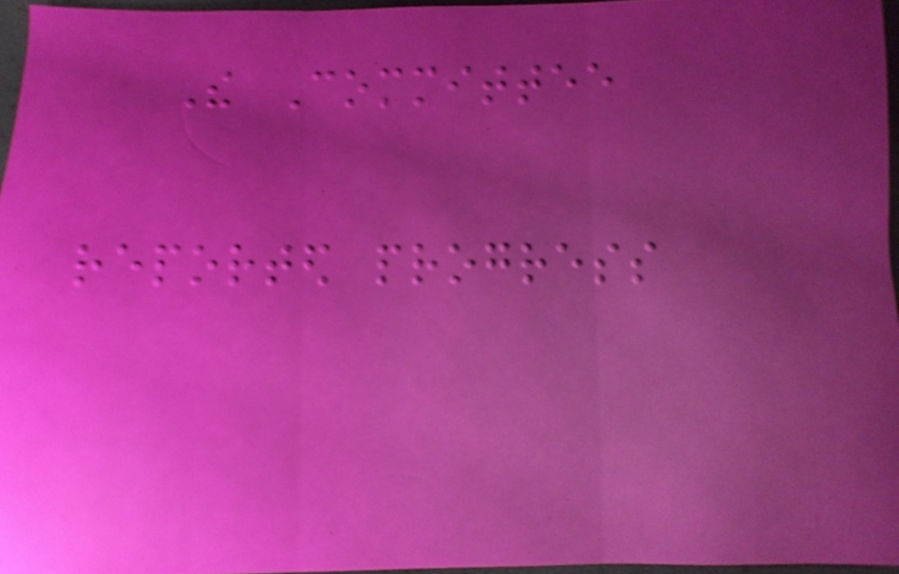The Committee
reported progress
